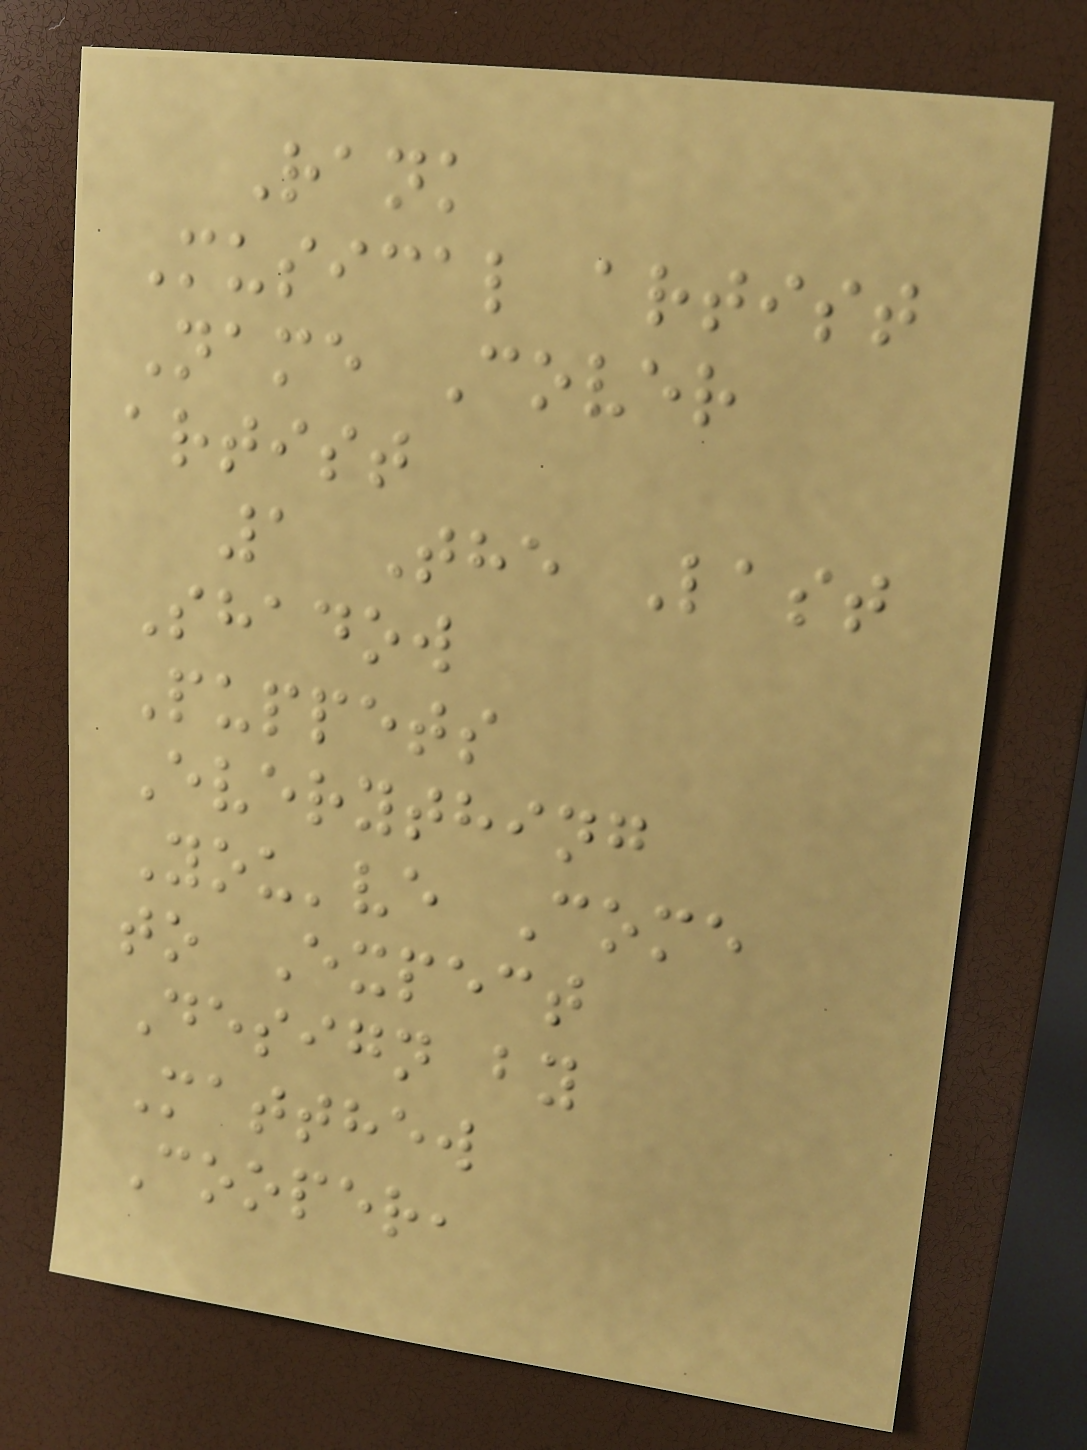Rank
Musical artist
Name Cover
artist
1 The Last
Shadow
Puppets
Everything
You've Come
to Expect
Design by
Matthew
Cooper,
